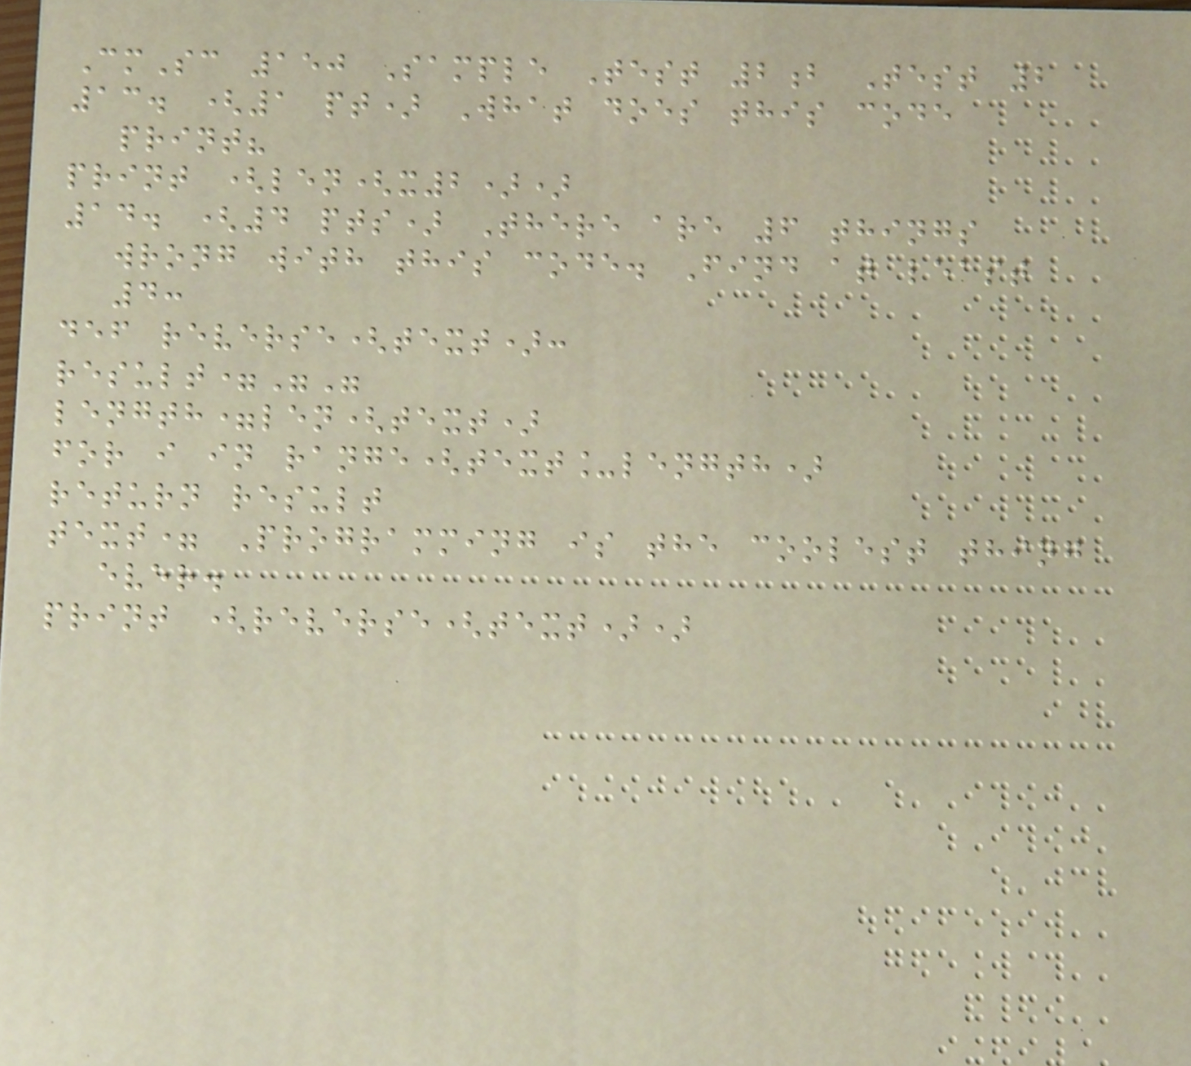CmSc 150 Sample Test 2b Test 2
13. (1 pt) What does this code
print?
print (len(x2))
14. (4 pts) There are 6 things
wrong with this code. Find at least
4:
def reverse(text):
result=""
length=len(text)
for i in range(text_length)
return result
text= Programming is the coolest thing
ever.
print (reverse(text))
